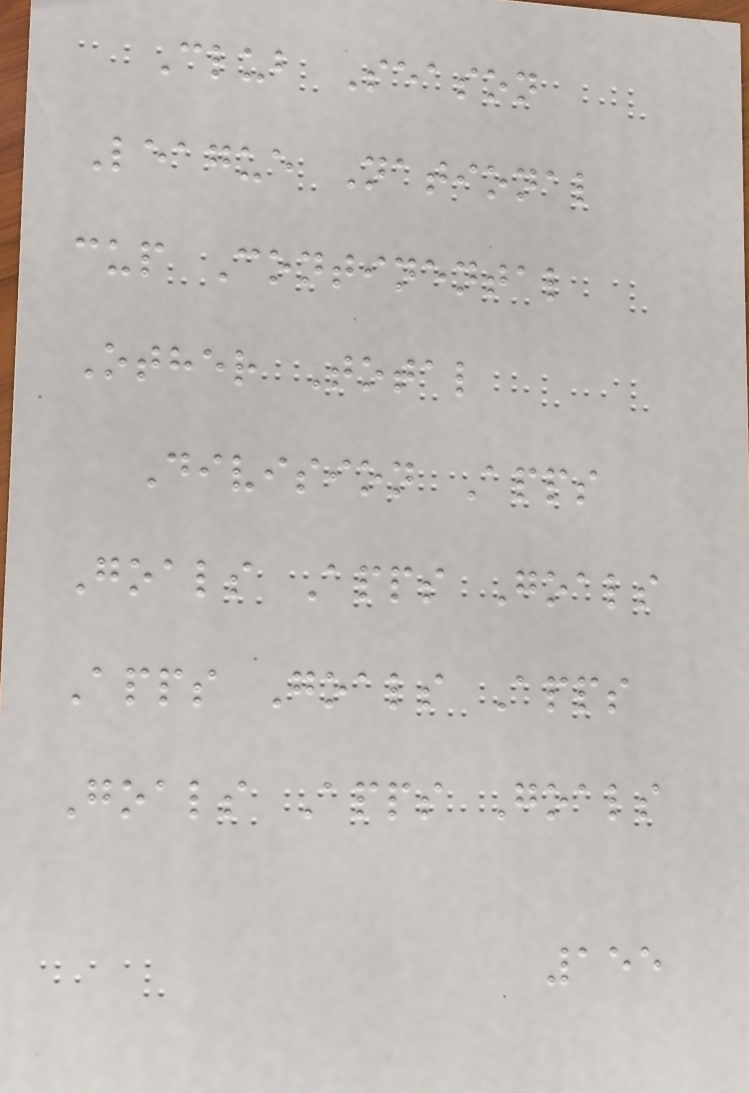Club Season
League National
cup Continental
Other Total
Division Apps
Goals Apps Goals
Apps Goals Apps
Goals Apps Goals
155
